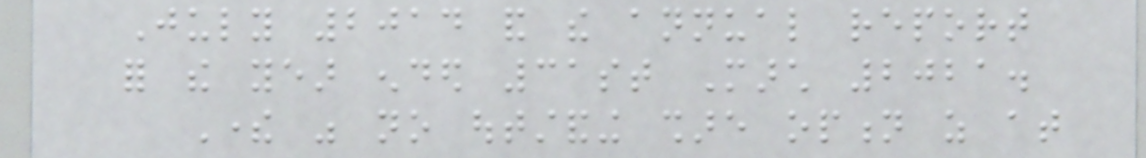July 2014 and the annual report
for the year ended 31st March 2021.
There was no outstanding share option as at
